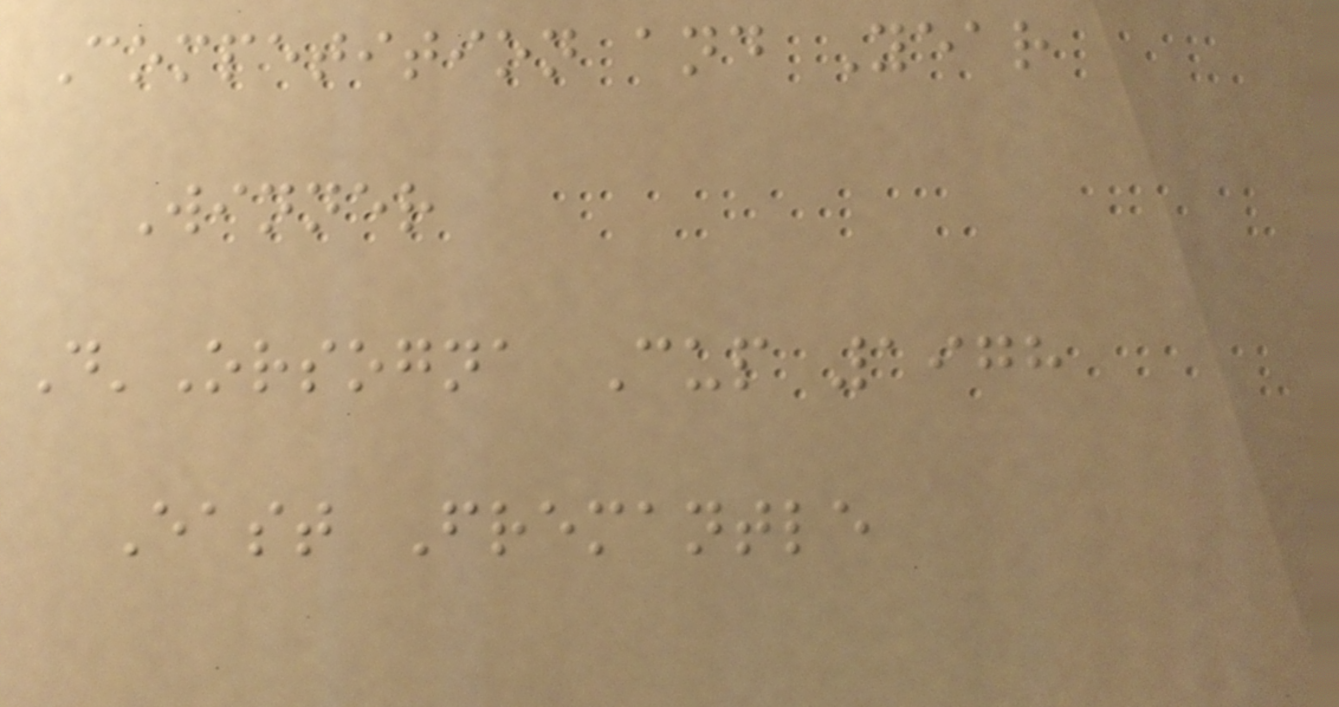Competition and Year
Winner
D'Orsogna Cup 1978
East Fremantle
